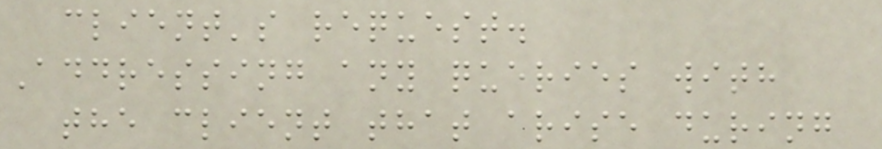client's request.
Addressing any queries with
the client that arise during
